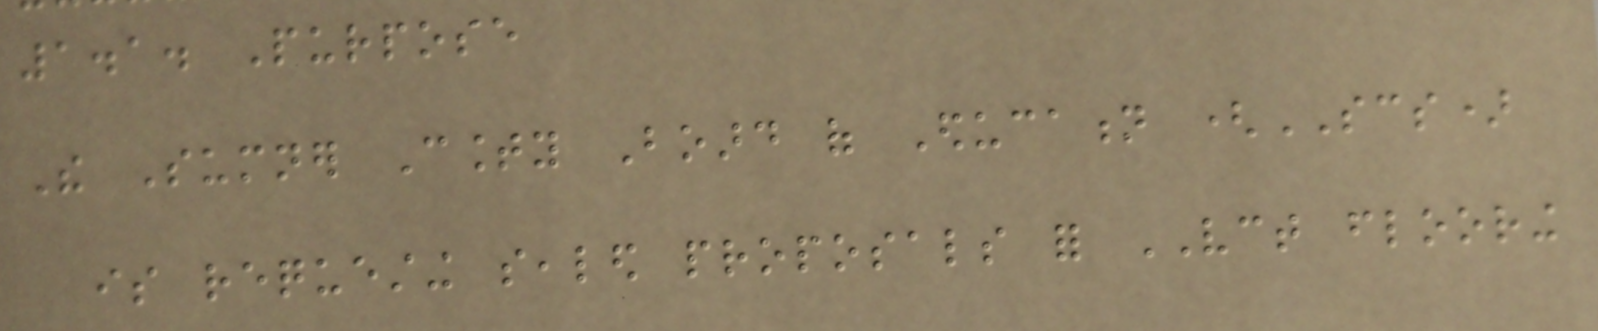1.1. Purpose
The Sumner County Board of Education (SCS)
is requesting sealed proposals for VCT flooring
